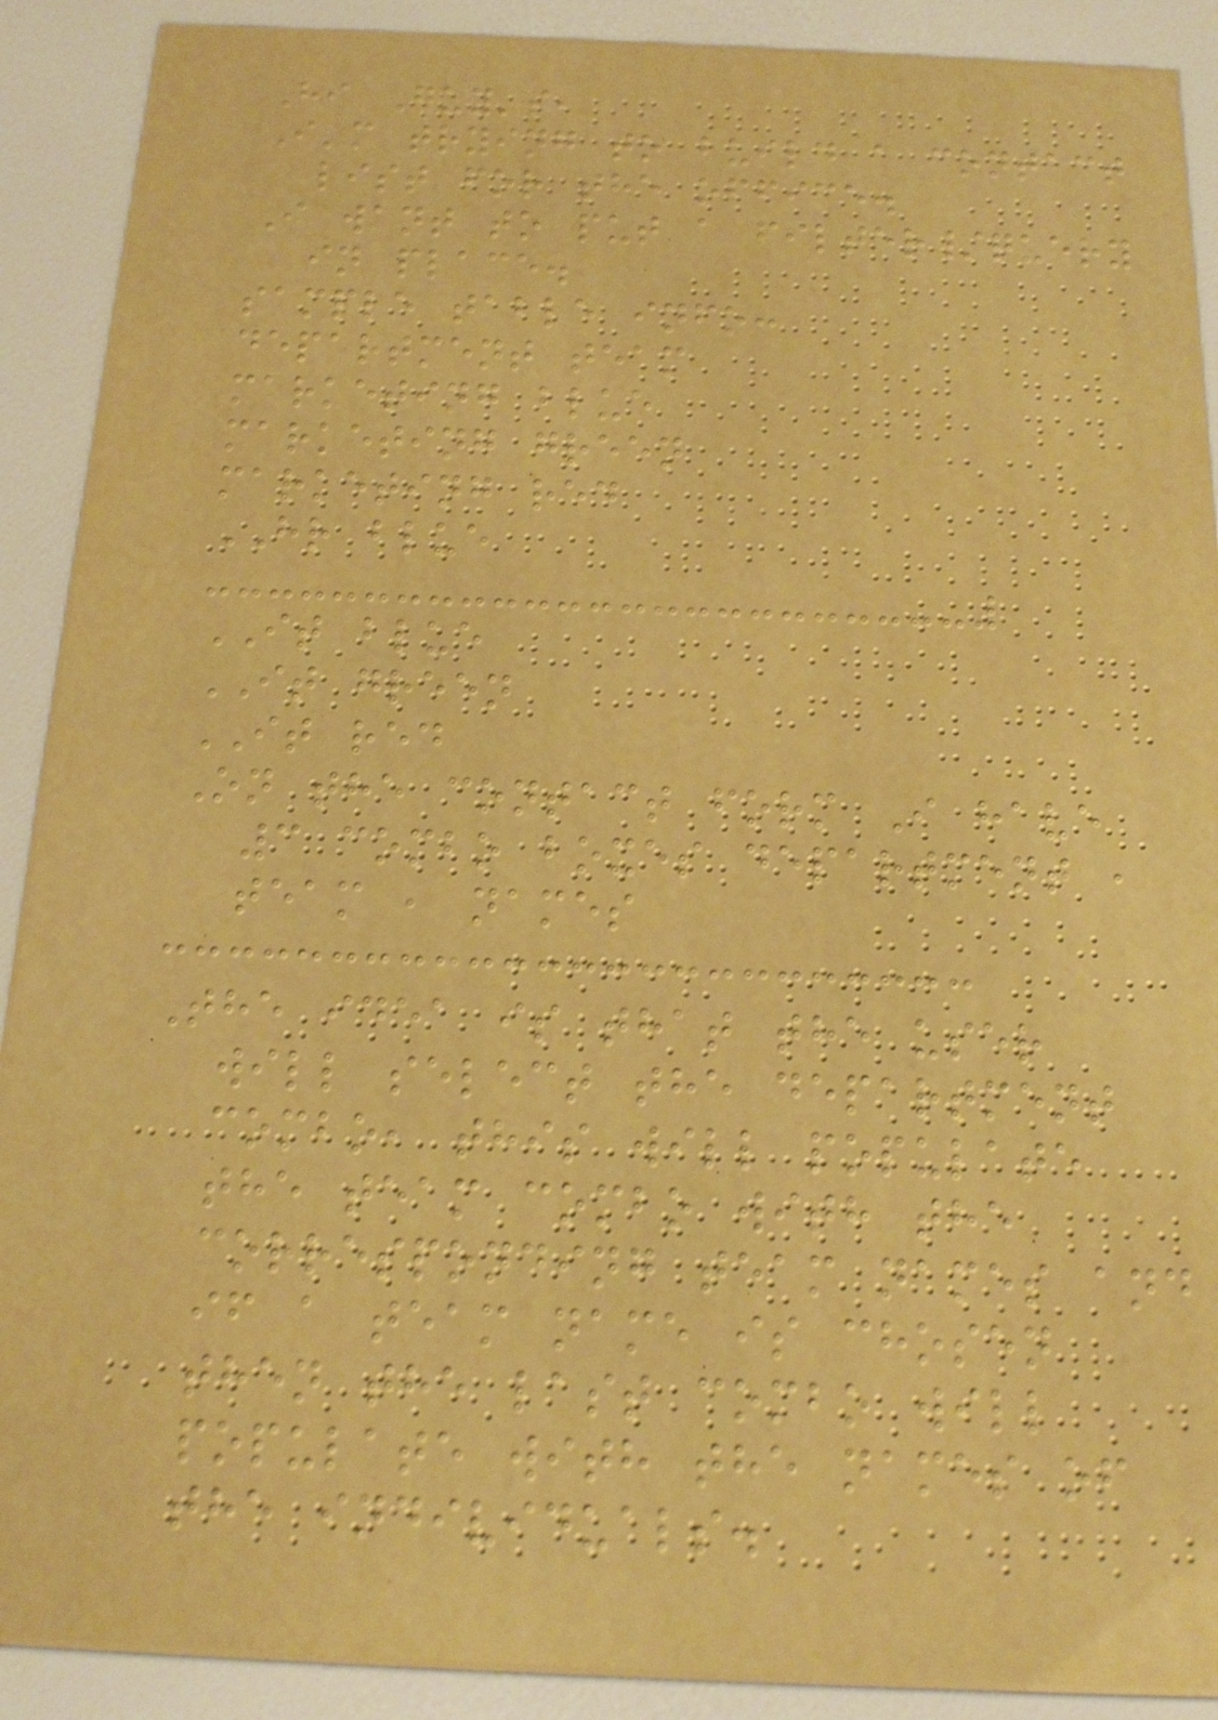Hi Guy's,
I'm trying to build a contact
list for the office.
I want to put a filter/query
in place.
sample table info:
department team
marketing blue
marketing green
marketing red
HR blue
IT blue
IT green
IT red
On the contact form I have
3 combo boxes department ,
team , names
The idea is that the user
will select the department
combo, this will populate
the team combo with the
corresponding team names and
if a team name is chosen
then the last combo will
populate with the names of
the individuals.
